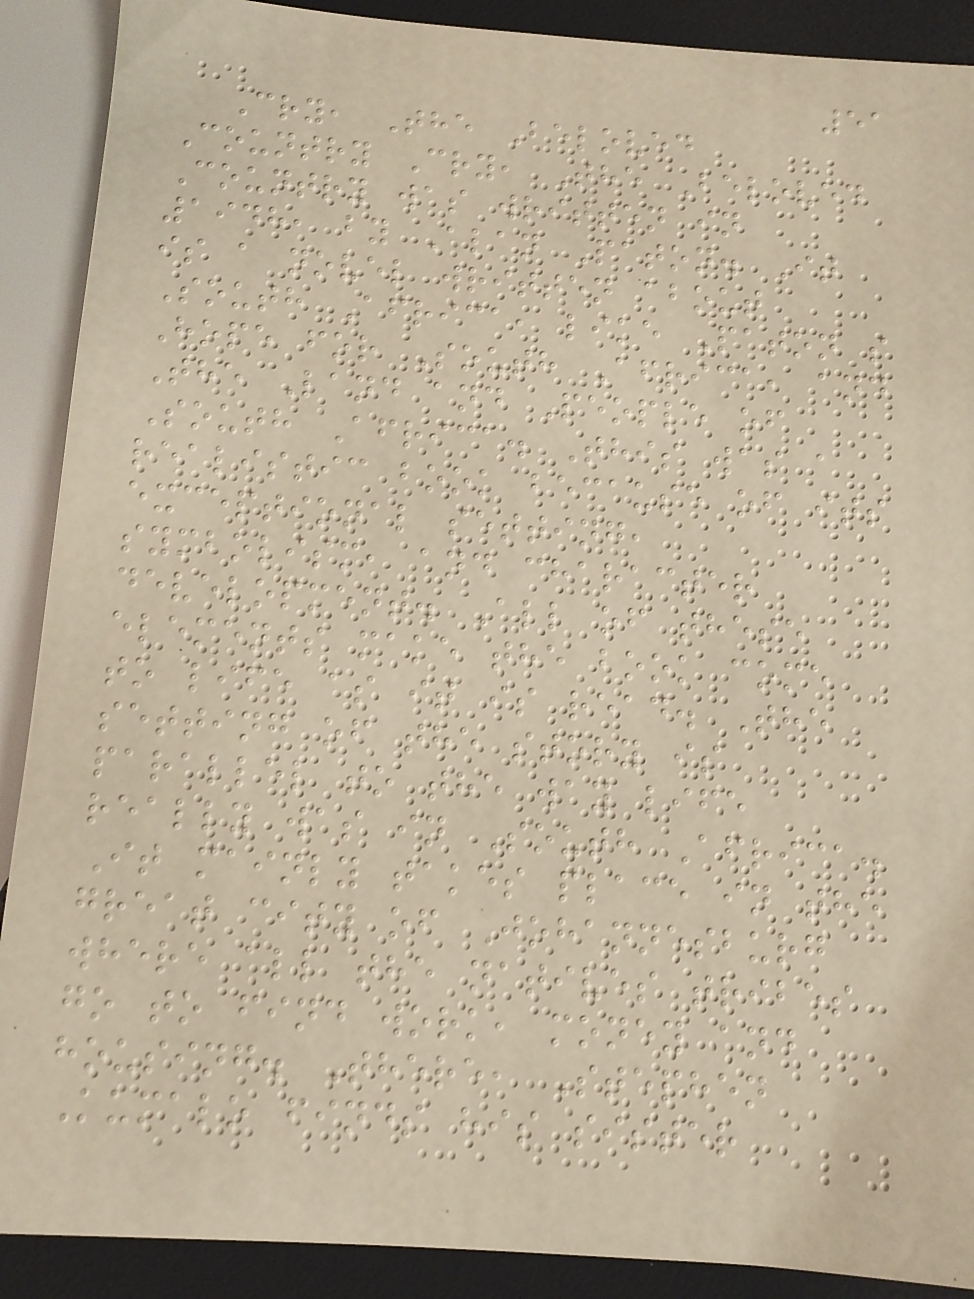51
Cry, The Beloved
Country Cry, The Beloved
Country was written in
1948, by Alan Paton. It
is a novel written about
South Africa, like Paton s
Hope for South Africa, and
The Land and People of
South Africa. This was a
realistic book because of its
exceptional setting,
symbolism, and character
development. All of these
elements make the book come
to life as it is read. The
setting of the story is
parallel to the way life
really was in South Africa.
It mainly takes place in the
great city of Johannesburg
where all the natives tribes
go to find work, money and
housing. There, Stephen
Kumalo finds his sister
